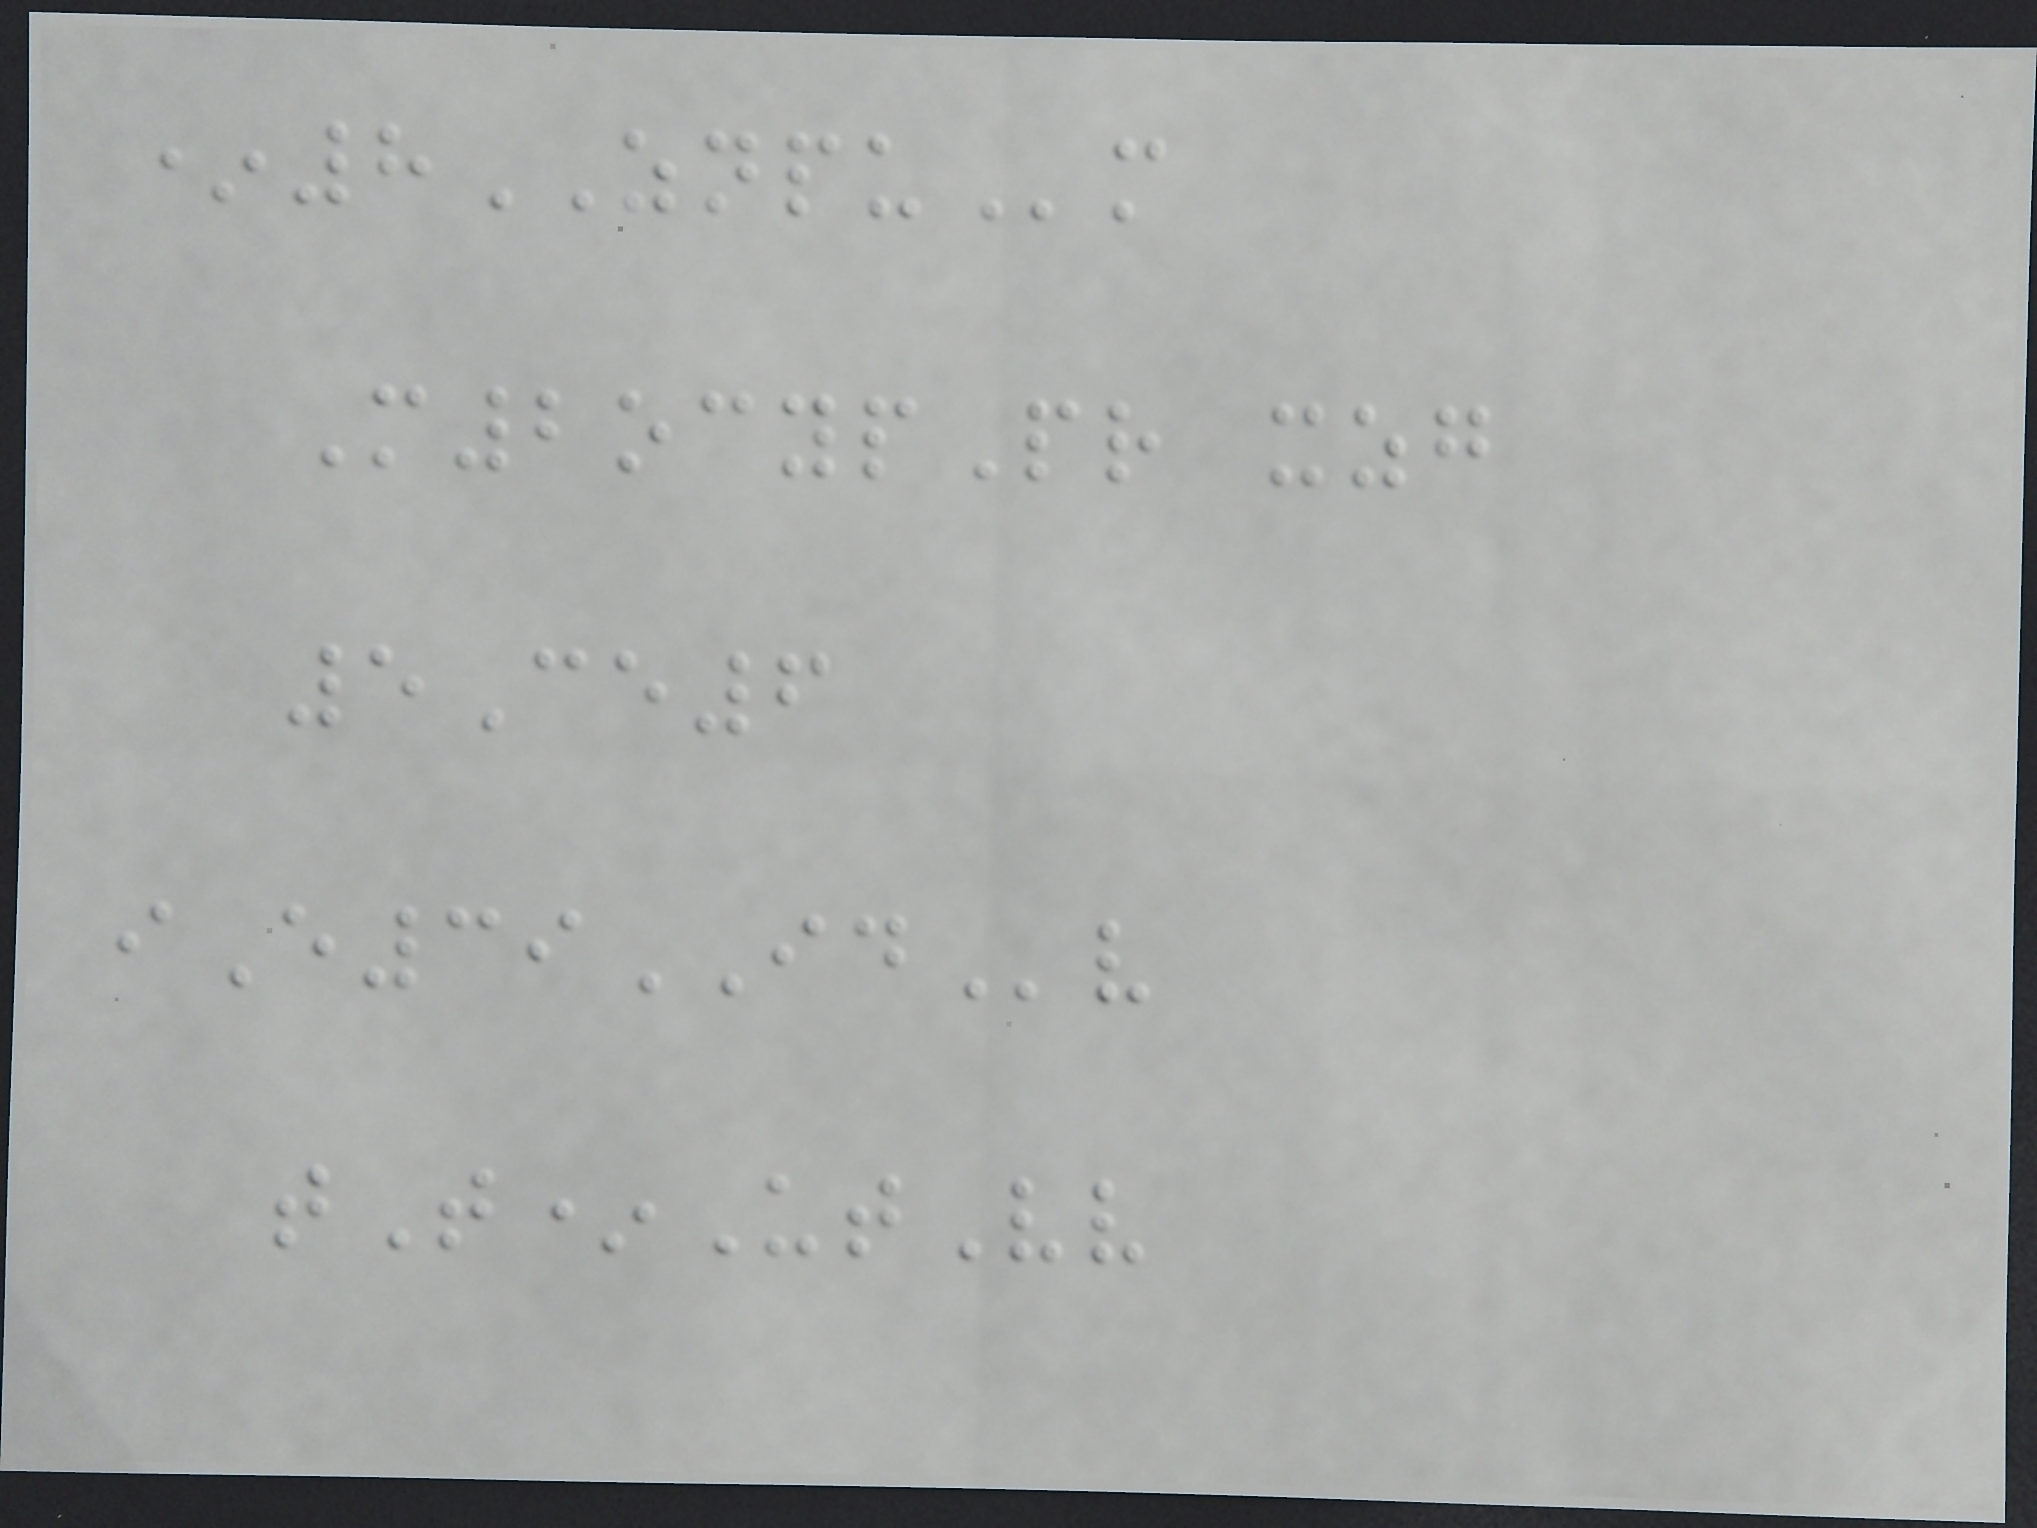*8ZNPUm
M2ocypPr xzg
5Ce6
iE39IDv
tT*UtVv
